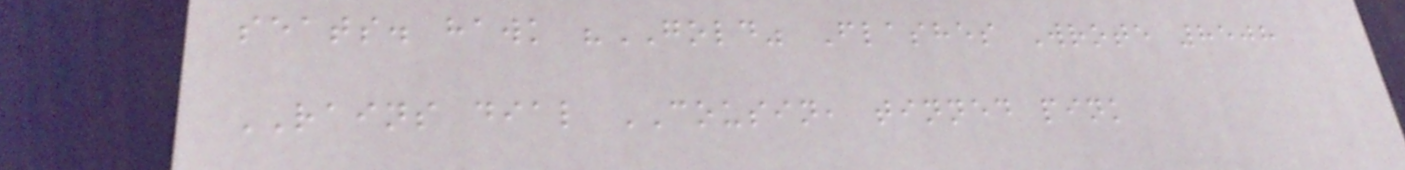seats. hawk "GOLD" Flashes Wrote 8508
RAINS dial COUSIN, tinned pink
